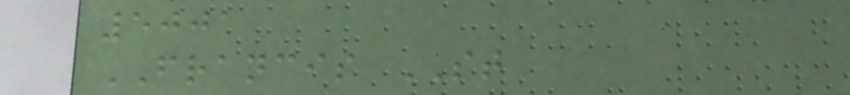5001
FRANCIS ST
